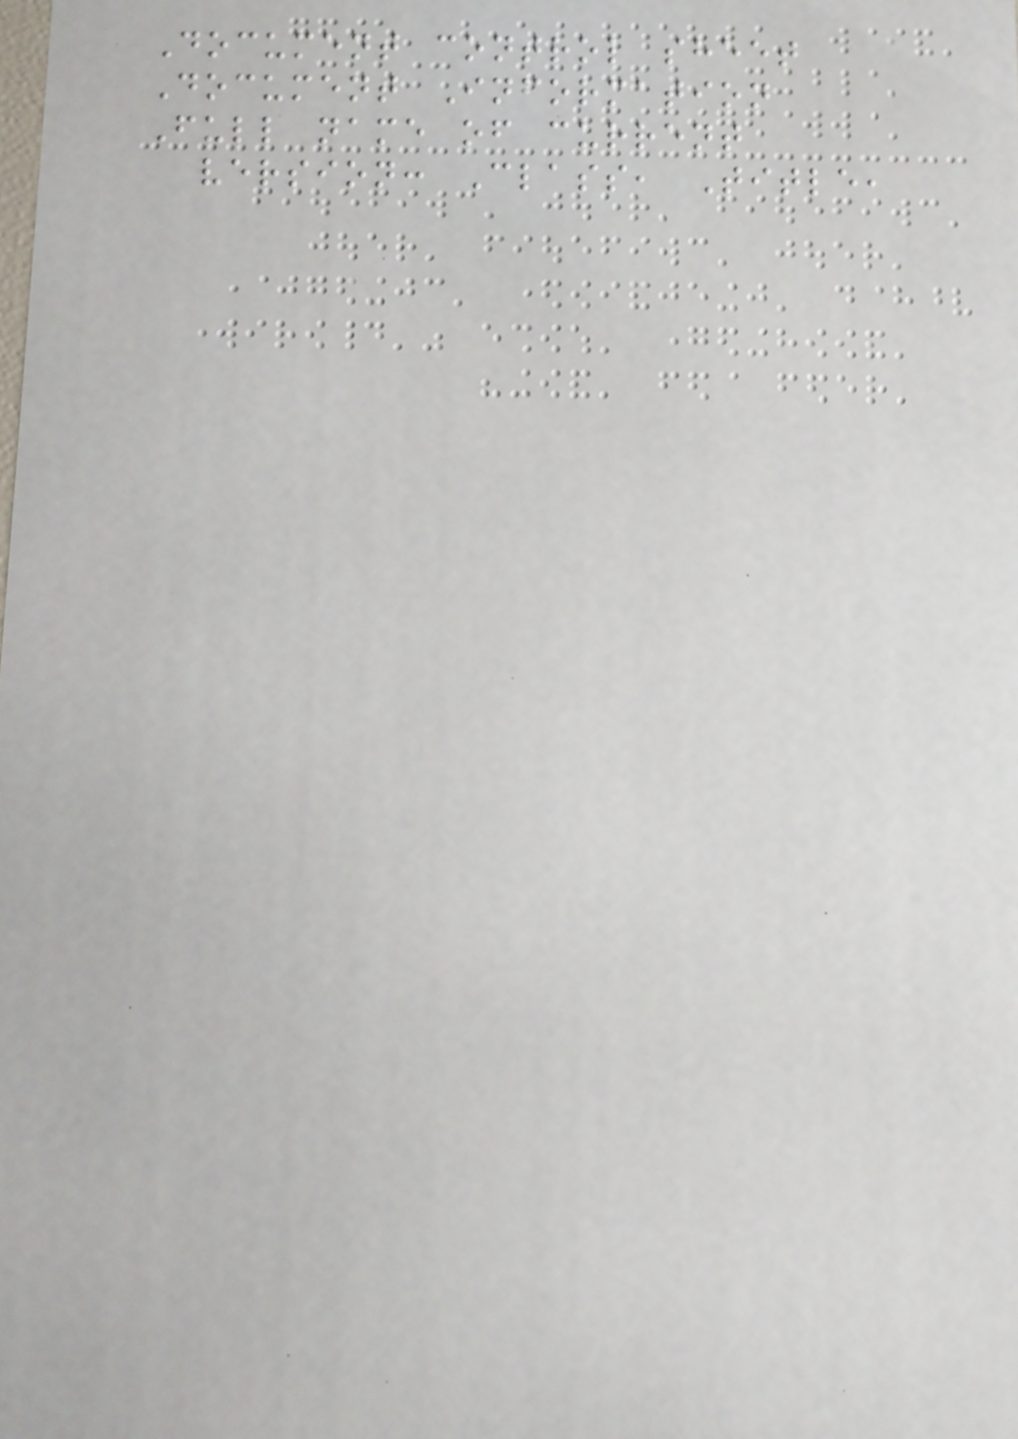Document control sheet
Document Information
Full name of current
version: Class, Title,
